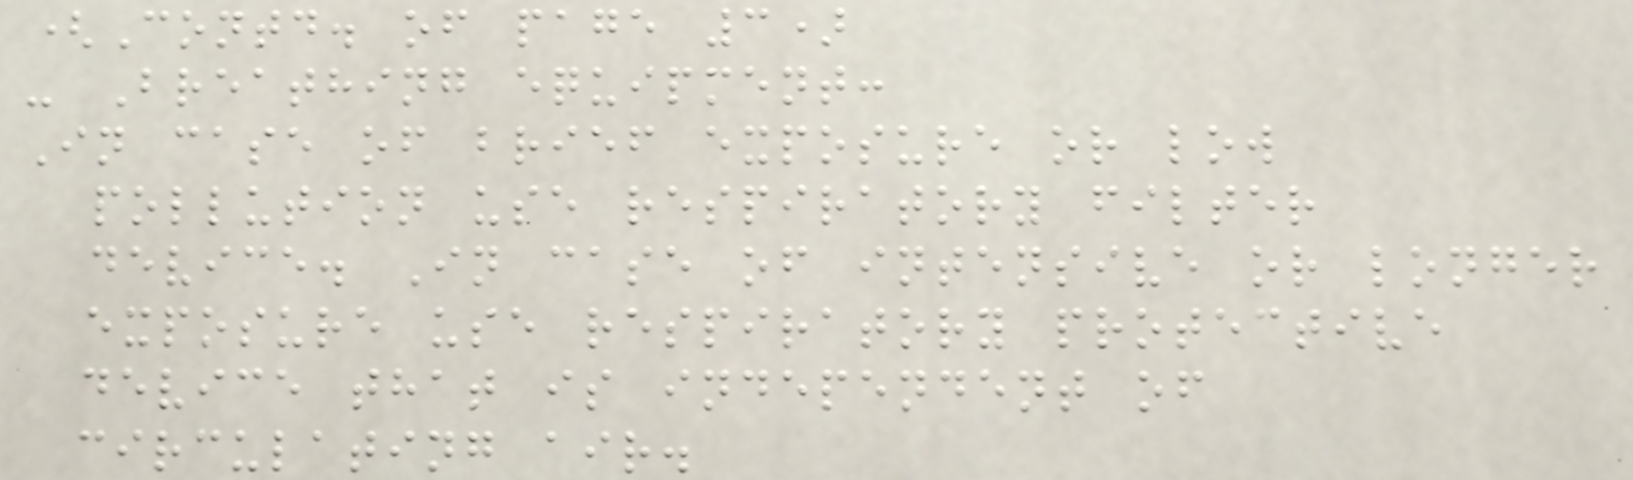(Contd. of page 3)
- Breathing equipment:
In case of brief exposure or low
pollution use respiratory filter
device. In case of intensive or longer
exposure use respiratory protective
device that is independent of
circulating air.
